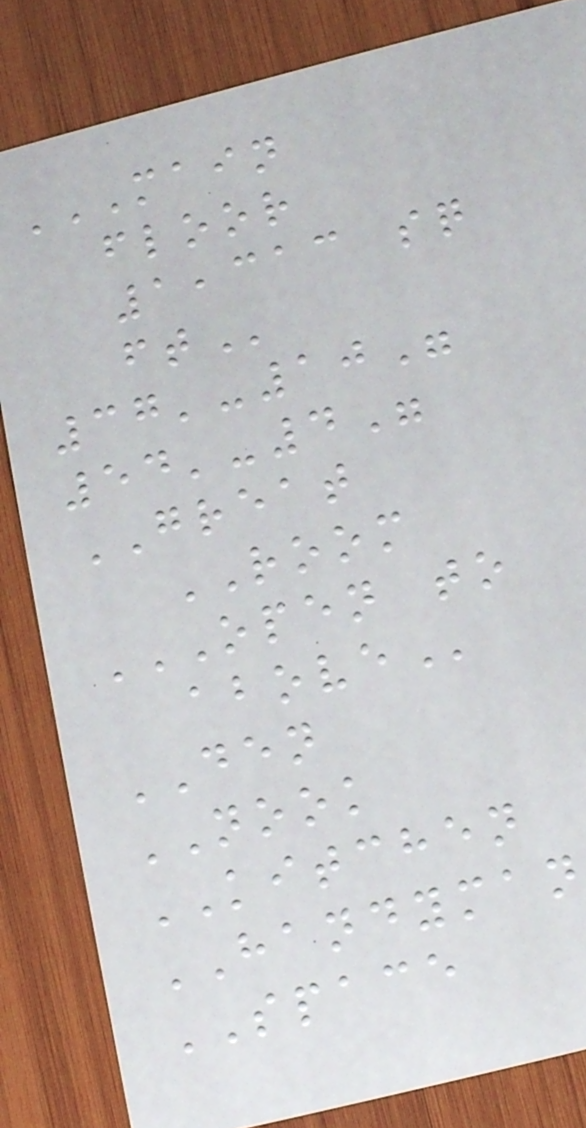MAIN
FLOOR
1,313 SQ
FT
37'-10"
54'-4"
GREAT
ROOM
OPEN TO
ABOVE
DEN
NOOK
KITCHEN
HANDYMAN
SPACE
